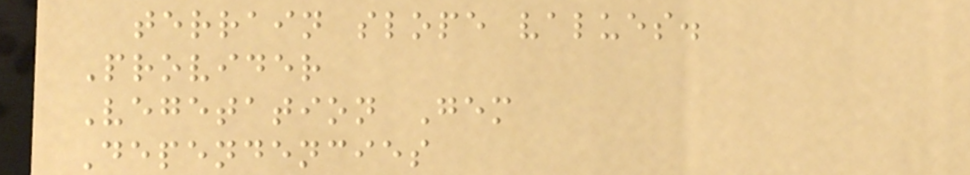terrain slope values.
Provider
Vegetation Gem
Dependencies
